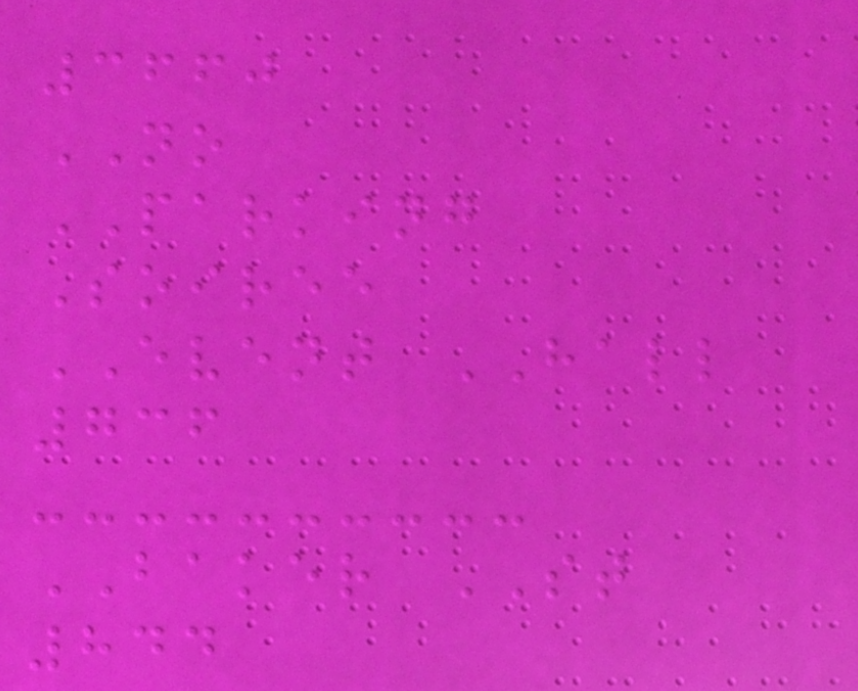3660
NO
PARKING
Soiree
EVENT HALL
736
BAKER ST
844
